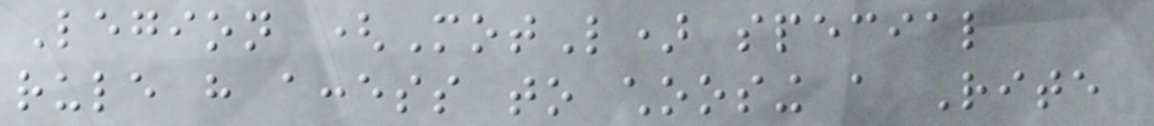Legion (MotL) special
rule have access to choosing a Rite
